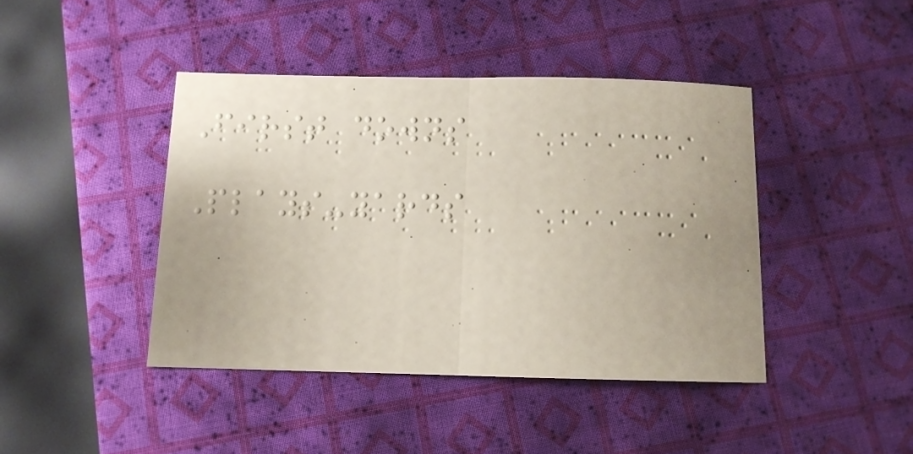First downs
Plays-yards
